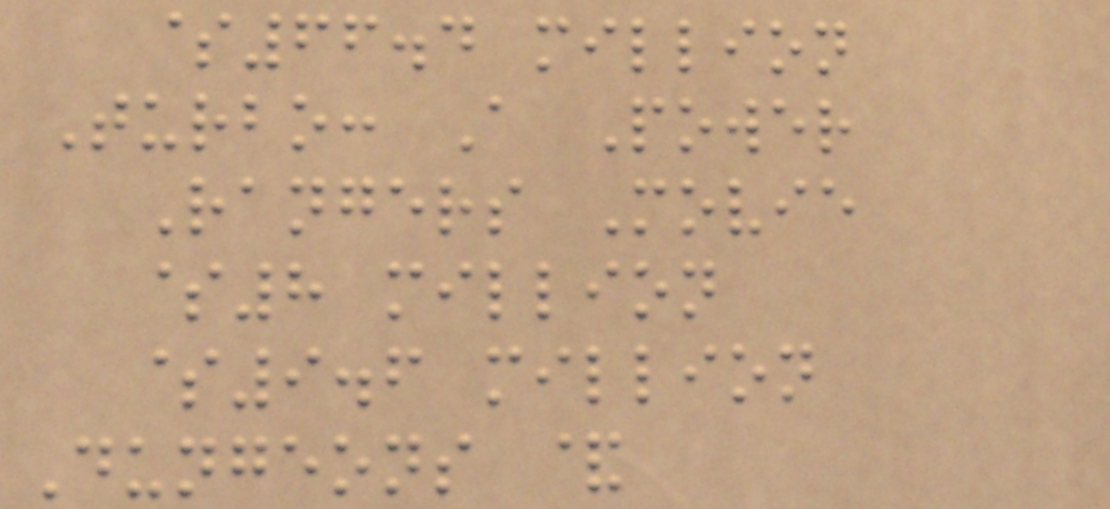$66.4 million
Turbo: A Power
Rangers Movie
$8 million
$9.6 million
Dungeons &
